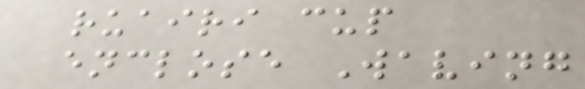ruairi cup
enclose Waving
